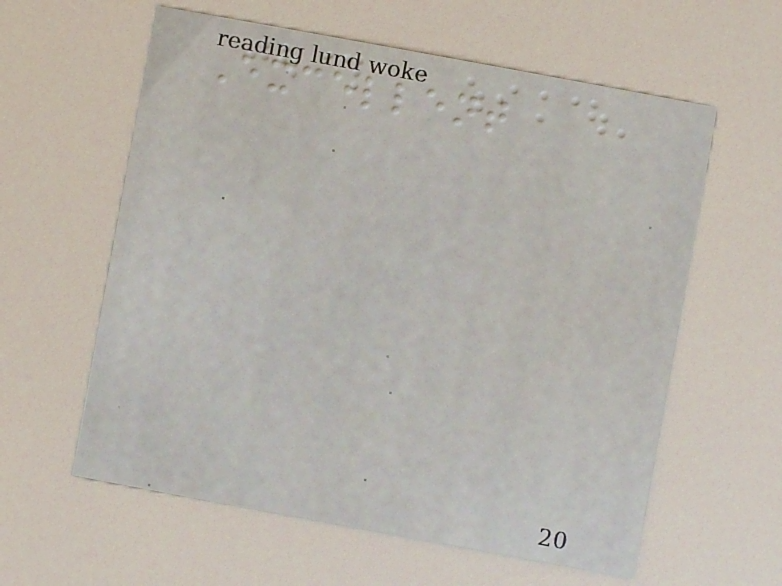Excellent
